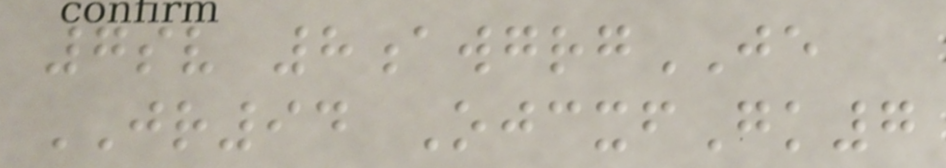7sv 8awgrgJE
JR94 OjcxfGk7
